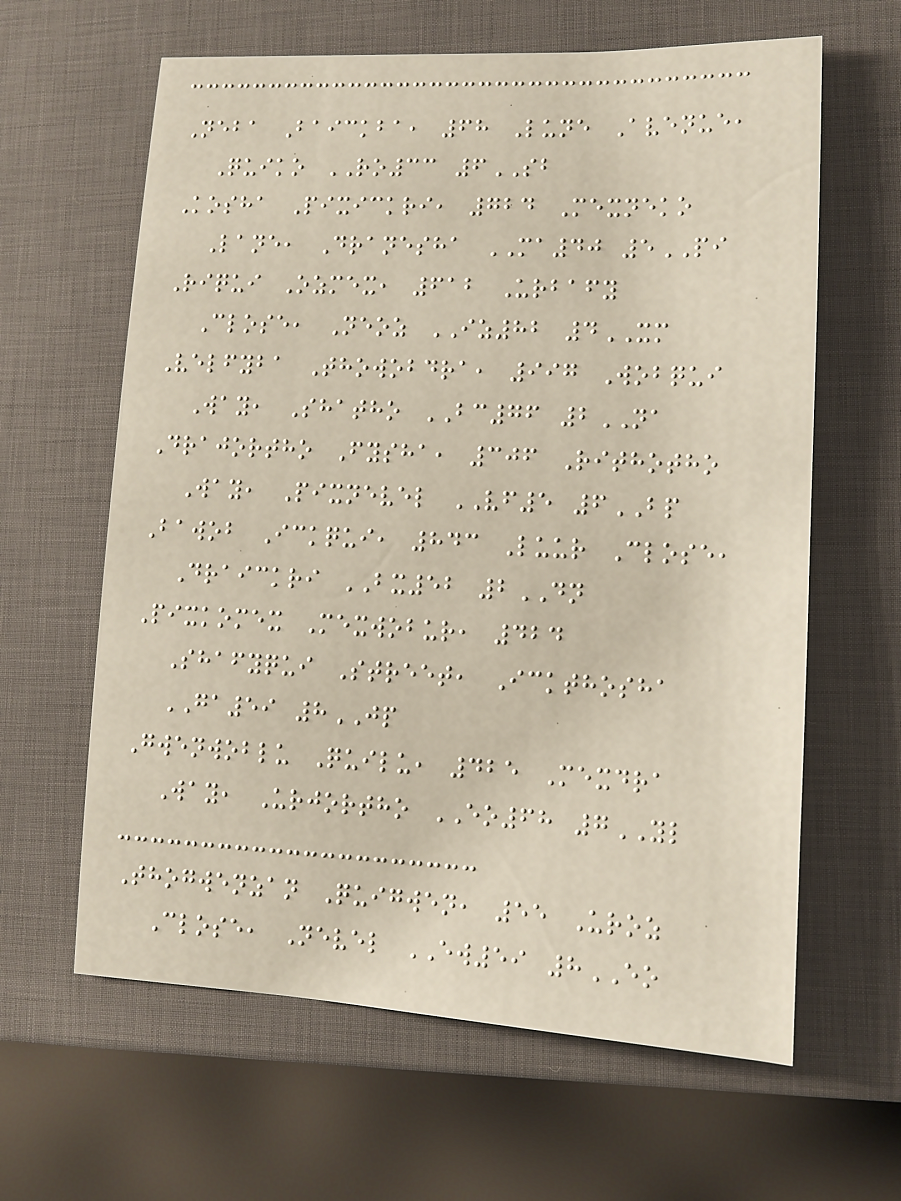Neba Baickba, 68 Lune Avenue,
Quiko RO33 6SB
Kosha Pixickri, 724 Mexneko
Lane, Dranesha MA40 5PI
Riqui Ozmex, 612 Urbafy
Close, Neoz IZ82 4XM
Velfyba Thowobdra, 997 Wobqui
Way, Shatho BC76 2NA
Drajortho Fysha, 306 Rithotho
Way, Pixnevel VF5 6BP
Bawob Ickqui, 843 Luur Close,
Draickri BX52 2DN
Pixkomex Mexwobur, 424
Shafyqui Street, Ickthosha
GA59 8JP
Gwenwoblu Quilu, 425 Mexdra
Way, Urjortho EO68 7YL
Thogwenzan Quigwen, 55 Uroz
Close, Nevel EW59 8EO
